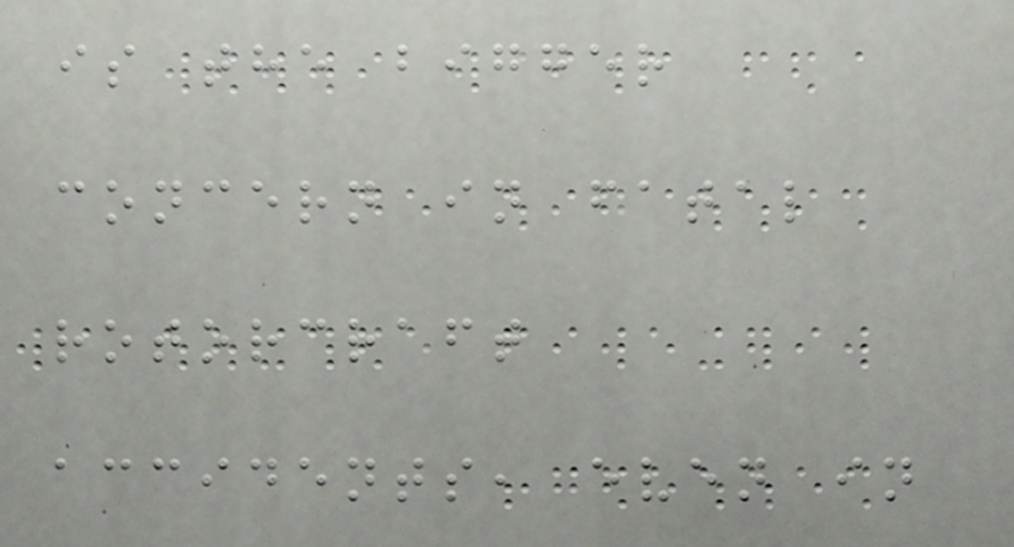is the bigger
concern in fatal
rotorcraft
accidents, even in
